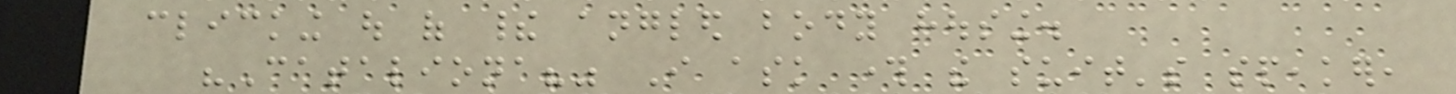clicking out of their angled body housing.
"Cataliona?" I ask through the suit's speaker,
